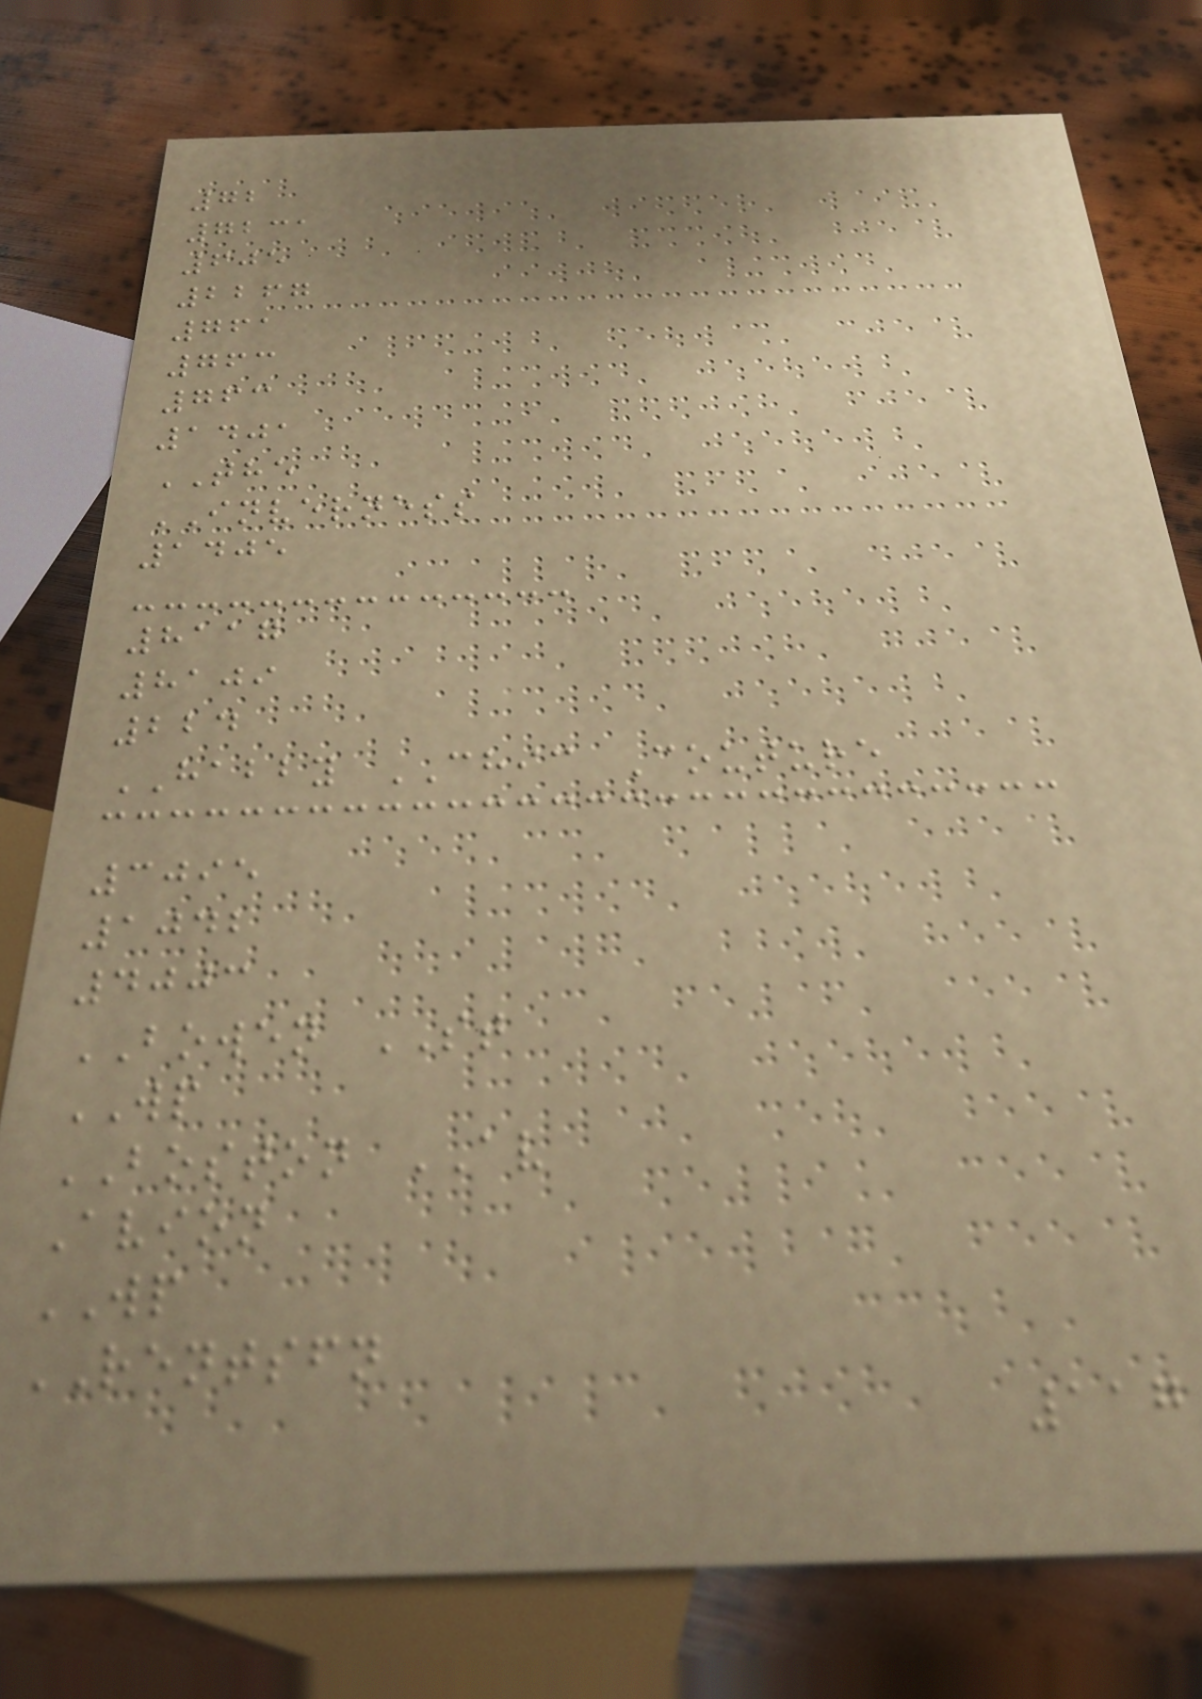72
7231
605
2267
761
763
763
1401
THE
INVERNESS
1405
8117
8109
224
HABBY CHIC Couture
3095
1042
4003
BOWEN ST
WP
BOSTON AV
Avion
WP
RENTSFN
117
